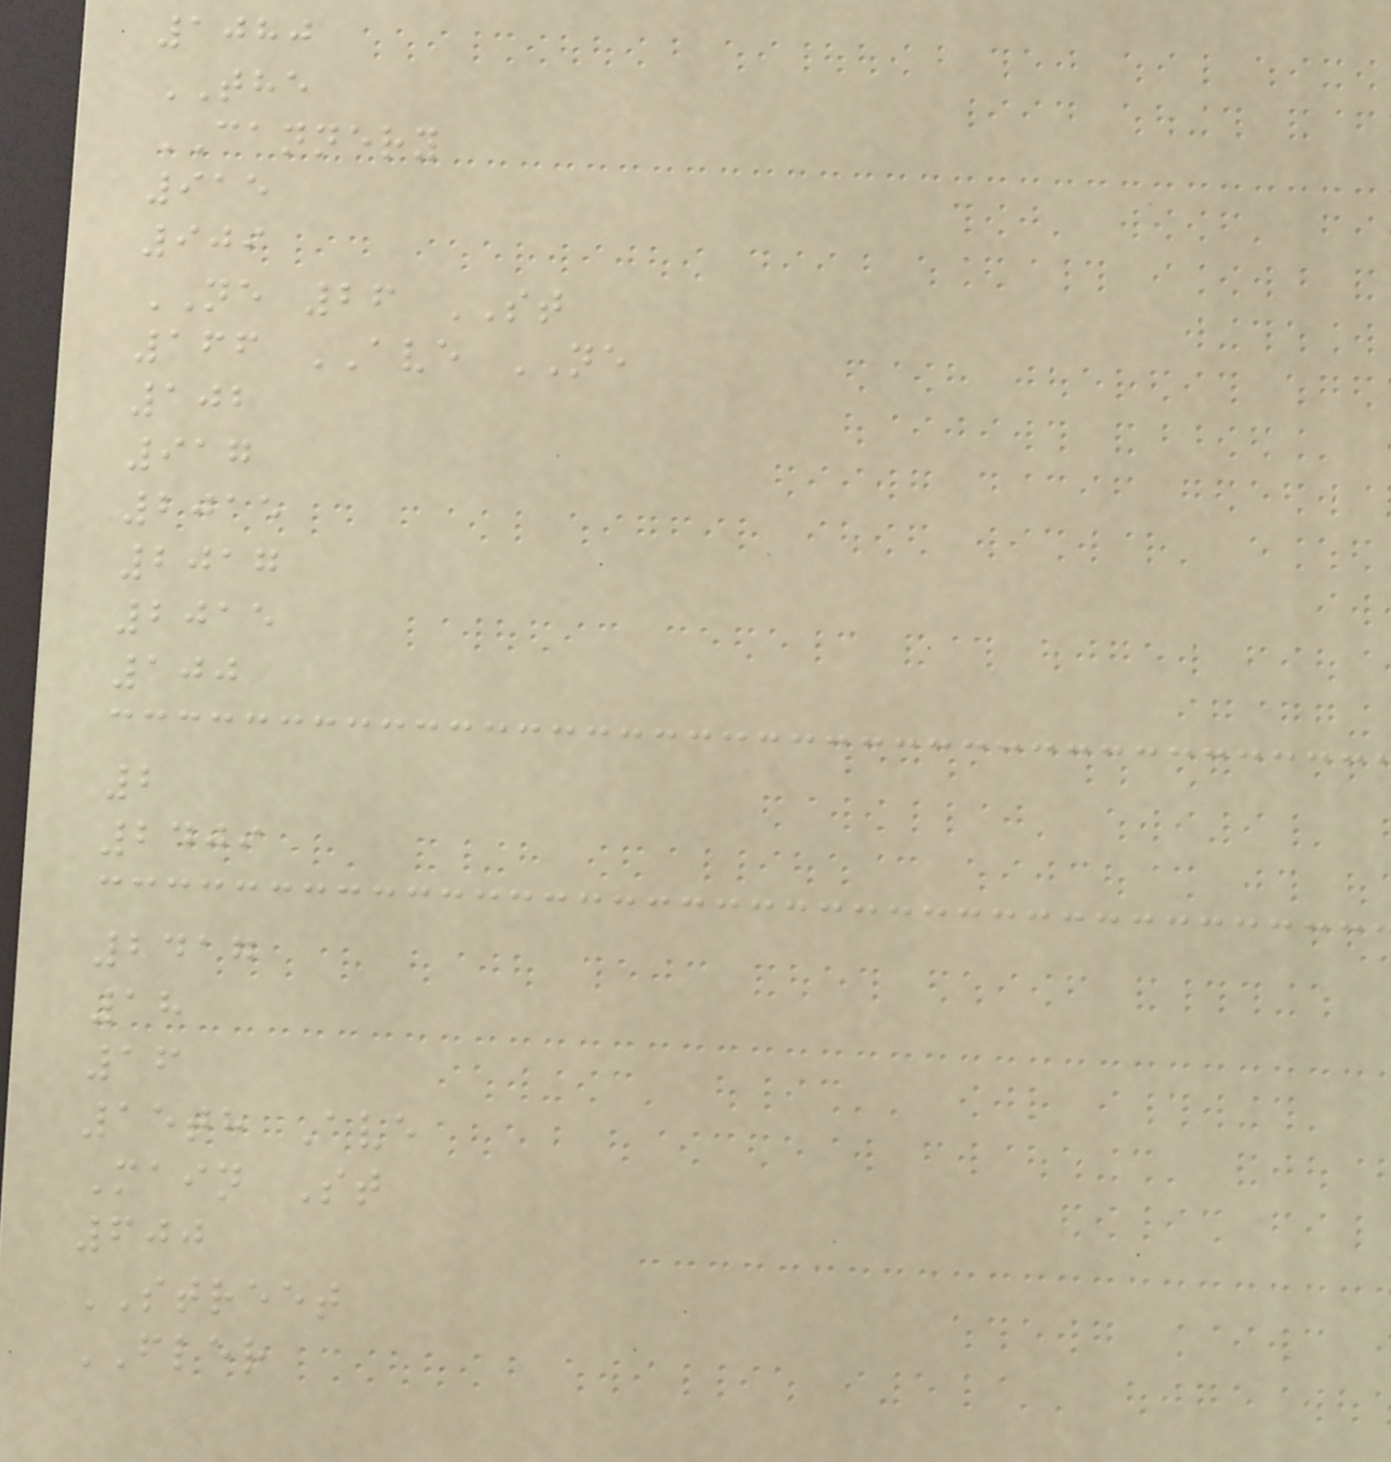1080
THE
CANNERY
915
909
NE 26 ST
166 AVE NE
102
917
2015
2017
2015
100
2
2409
2417
18
16
15th Ave
Main St
600
STREET
FLER
